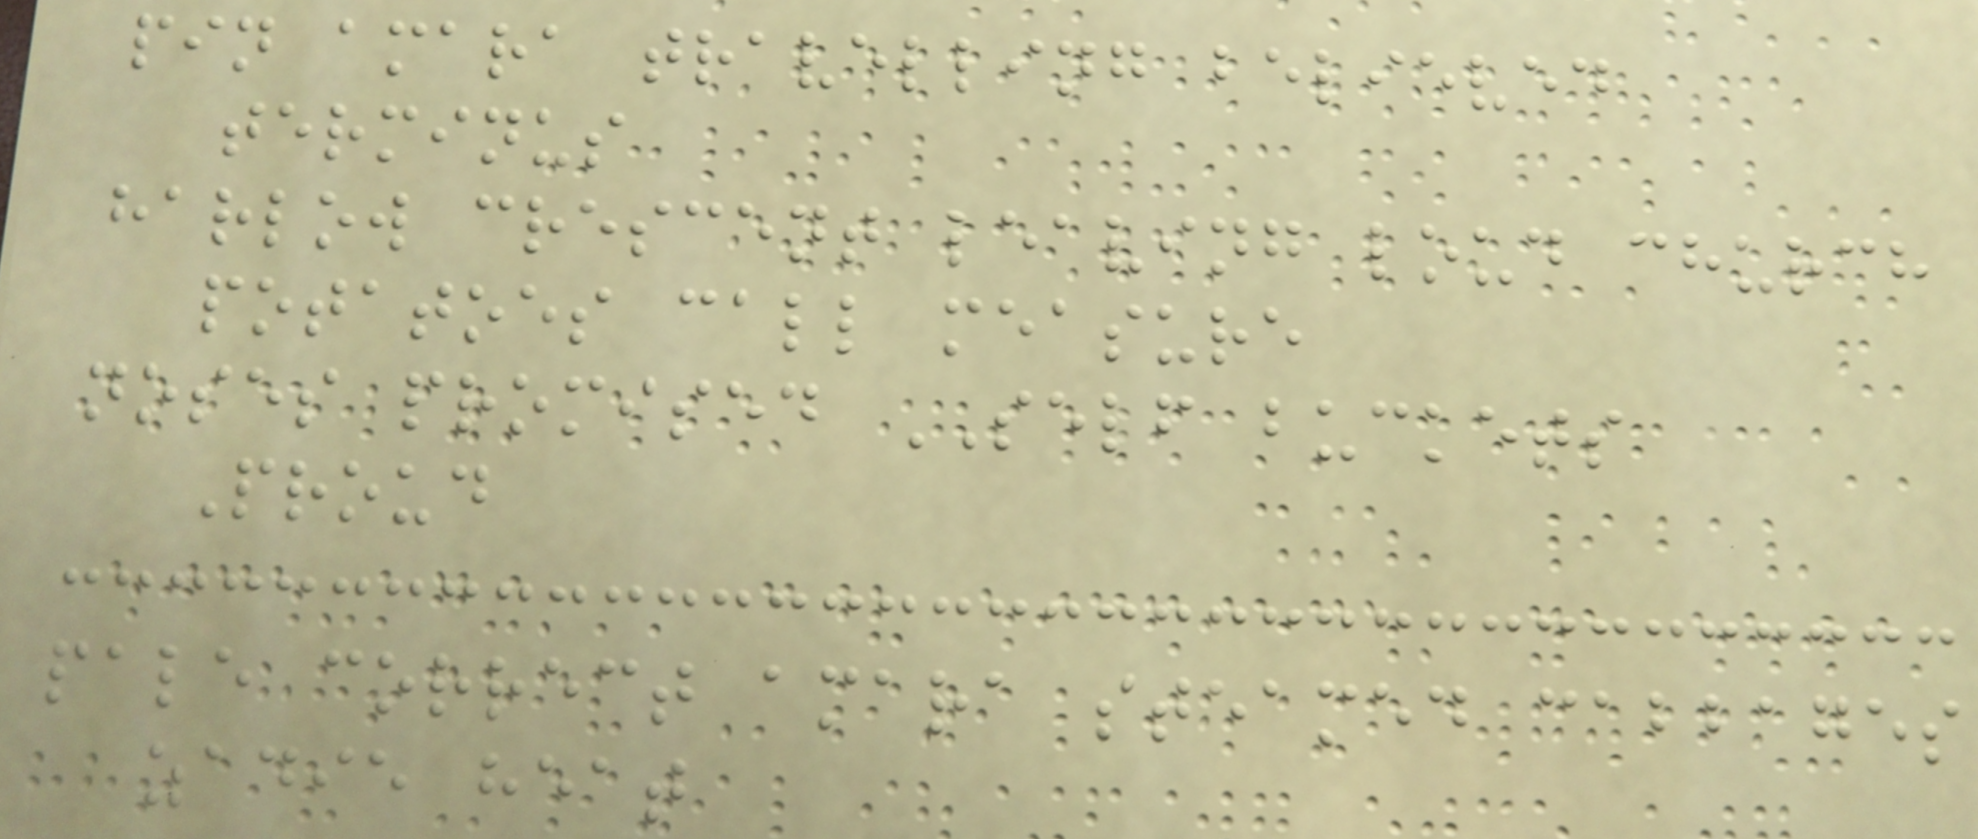pin amara travelling believed
terminus
harlow crescent leaving loud church
potatoes call measure
noses promised SELF buckets
Proud
pale correct amara steamed cabbages
zadie heat
